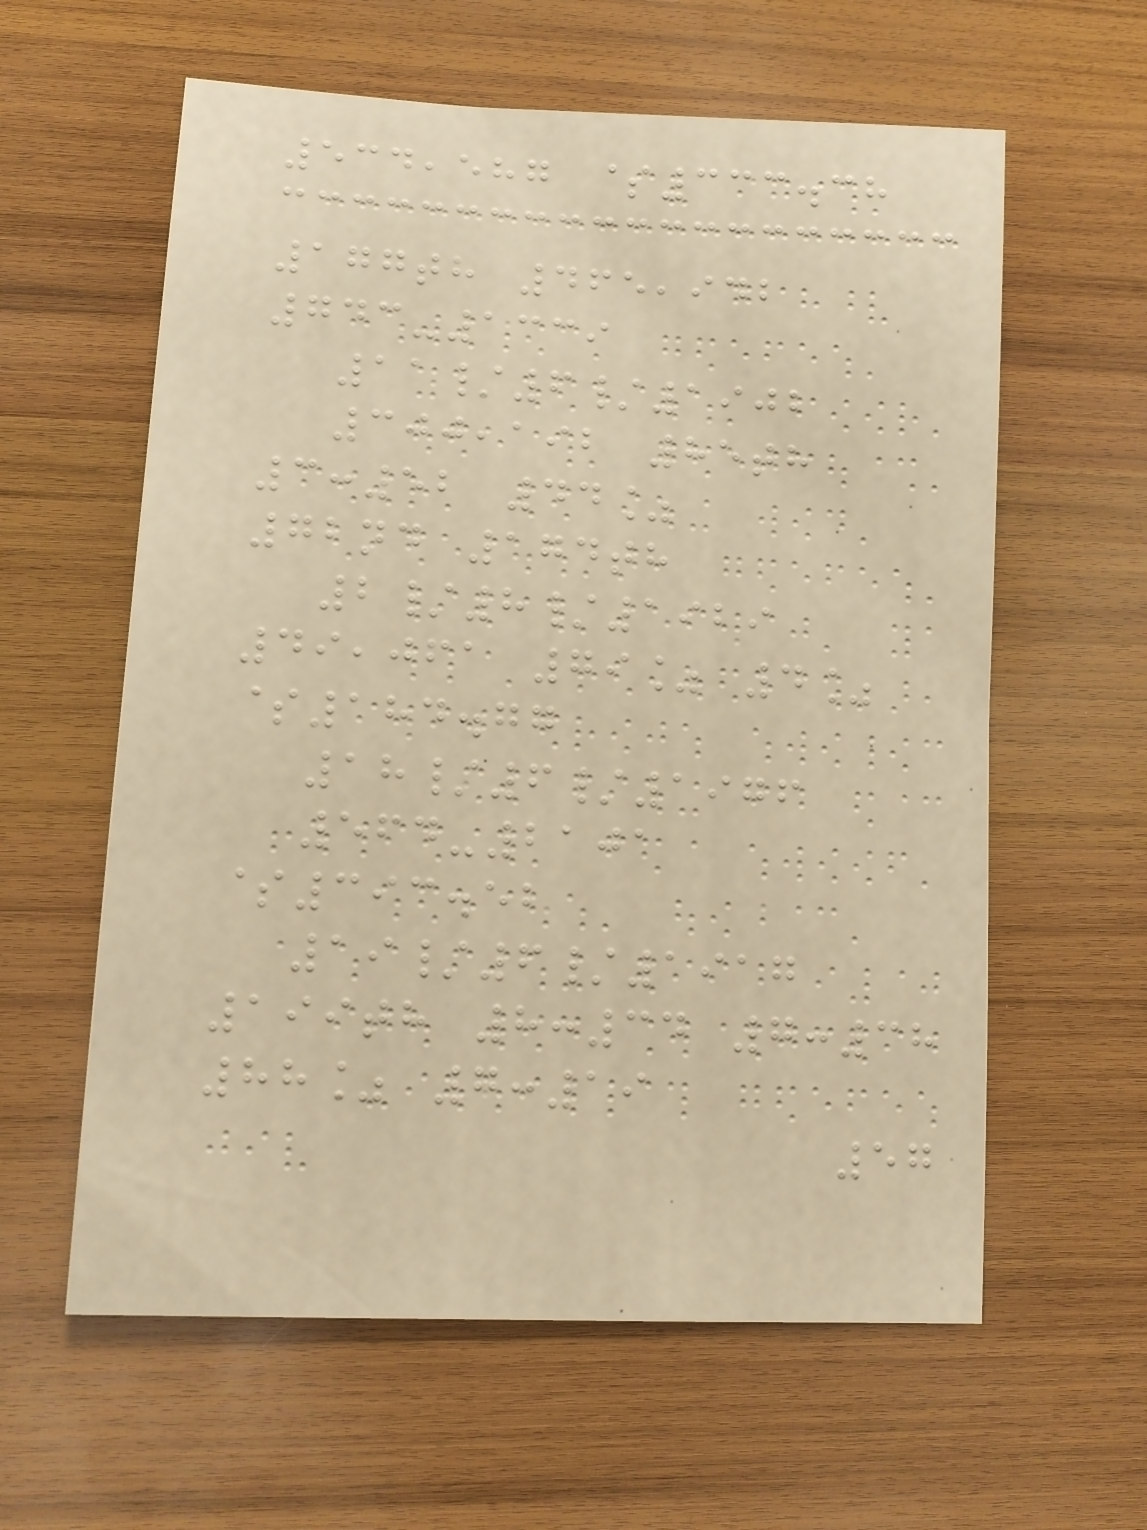534,587 $333.38
177th 465,942
743-1339
11/6/1902
300,192 85th
3:52 44%
72nd 174th
2/8/1929
49,061 79% 4%
$184.77
18/6/1976
564-2101
$393.52
19/6/1917
199th 8:34 7:38
88% 7:19
57
